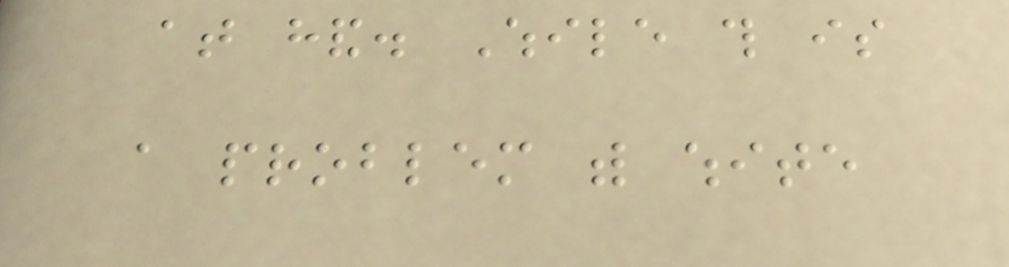at hand. While this is
a problem with white
